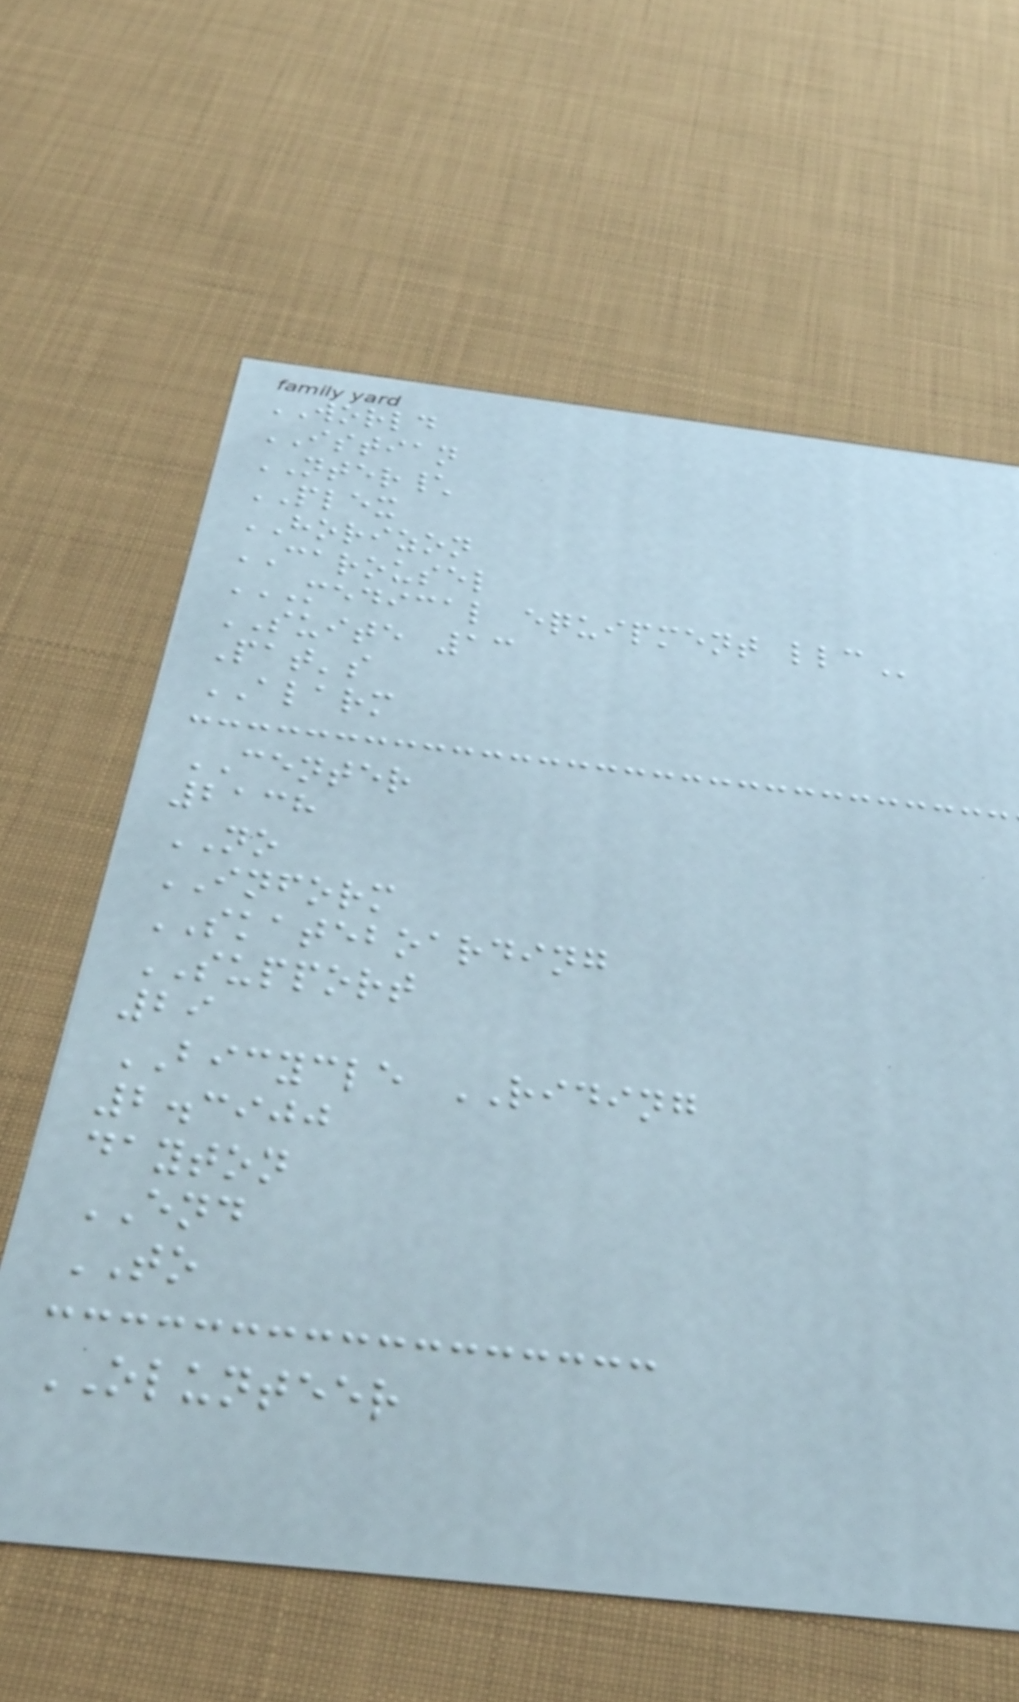WORLD
ISTIAN
NTER\
PLEX
HORIZON
CAROUSEL
MEDICAL EQUIPMENT LLC
SUITE 13
Pat's
ALARM
CENTER
2138
NO
INFORM
SKATEBOARDING
SUPPORT
29
BICYCLE RIDING
2.3900
dayton
END
TO
OLUNTEER
